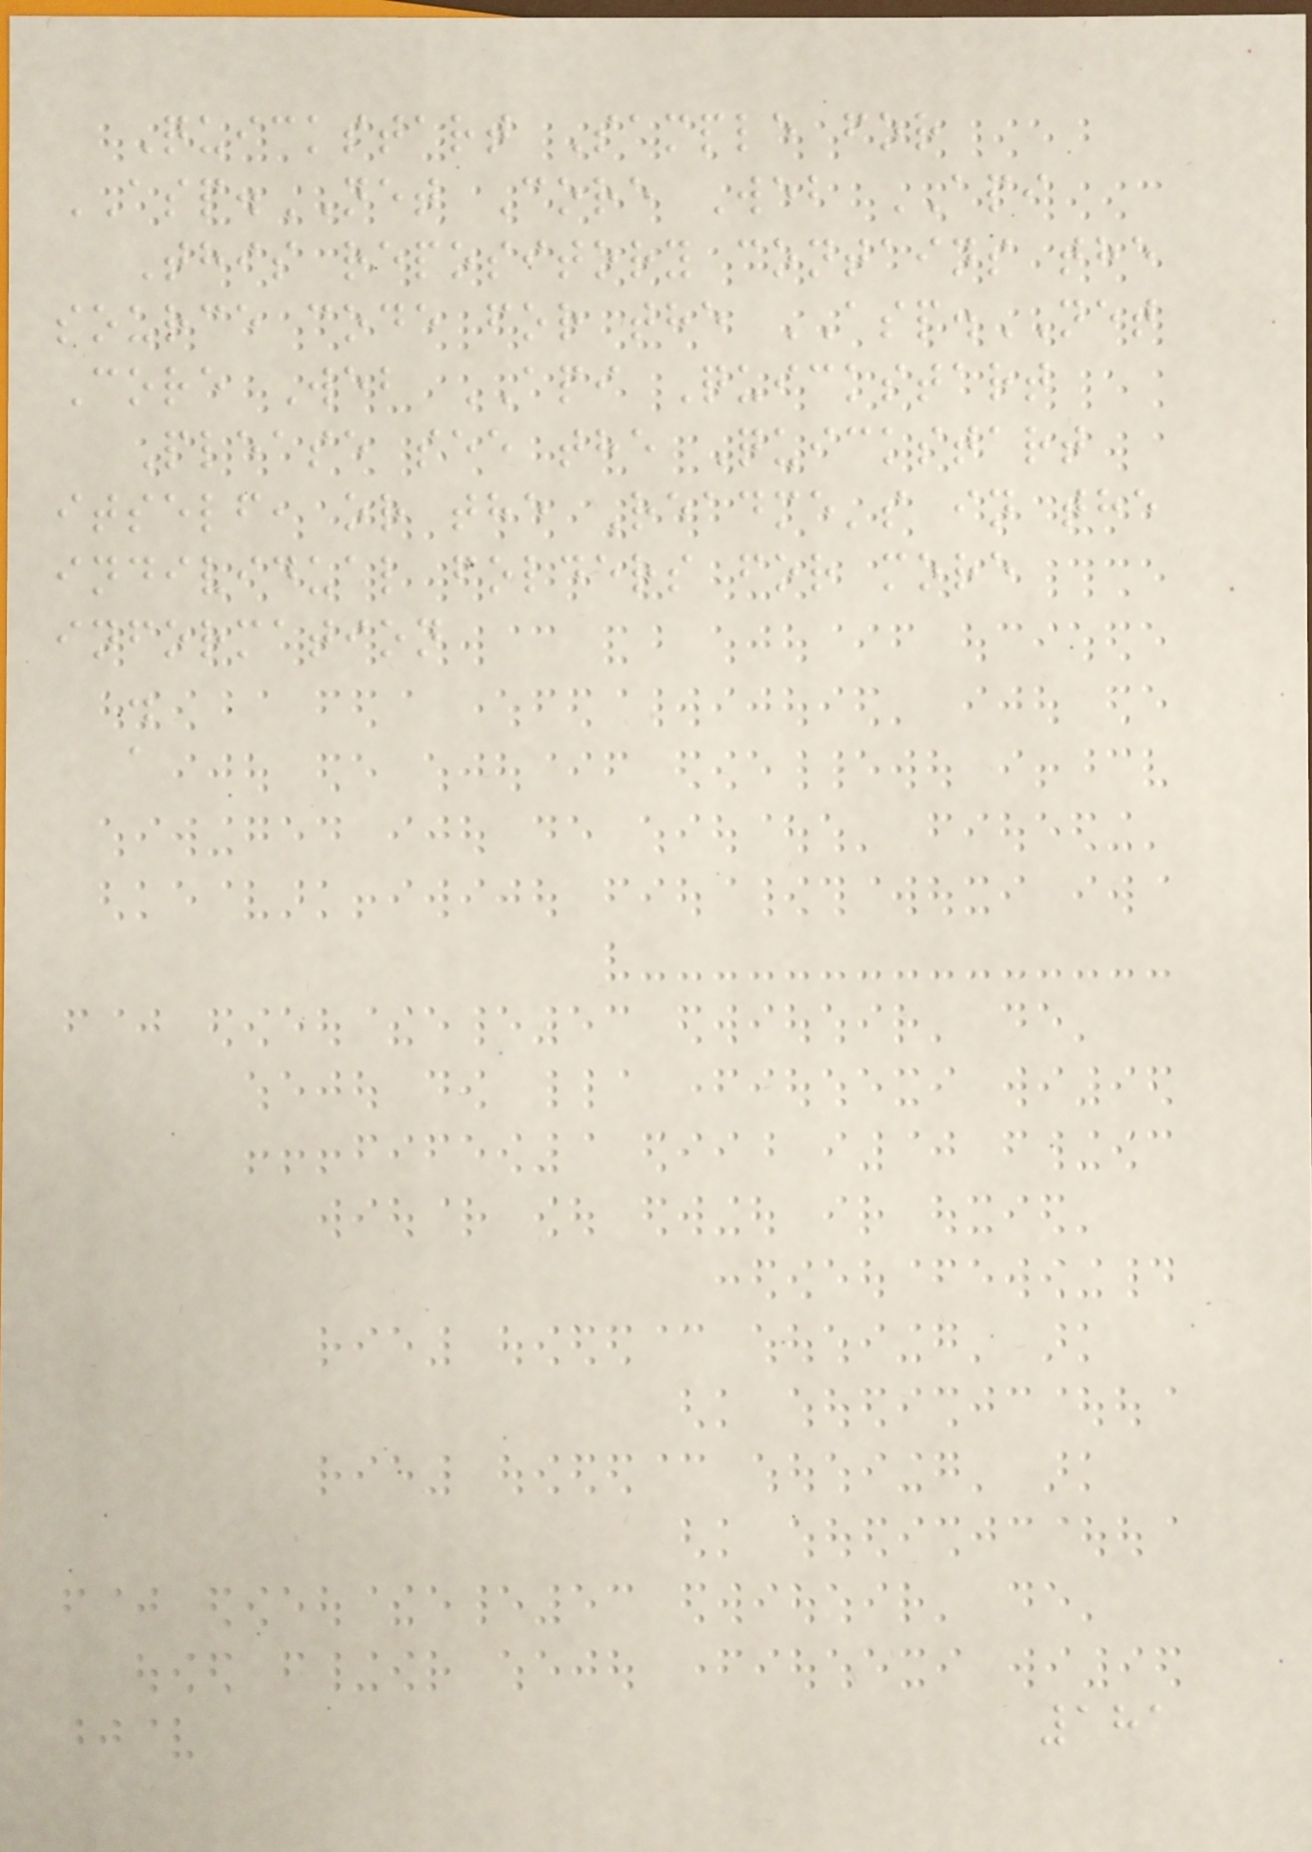Quickstart Sample for
ASP.NET Core Web API
This repository contains the
source code for the ASP.NET
Core Web API Quickstart
Please see the Quickstart
itself, or the Readme's in the
individual folders for more
information
.
a
181
